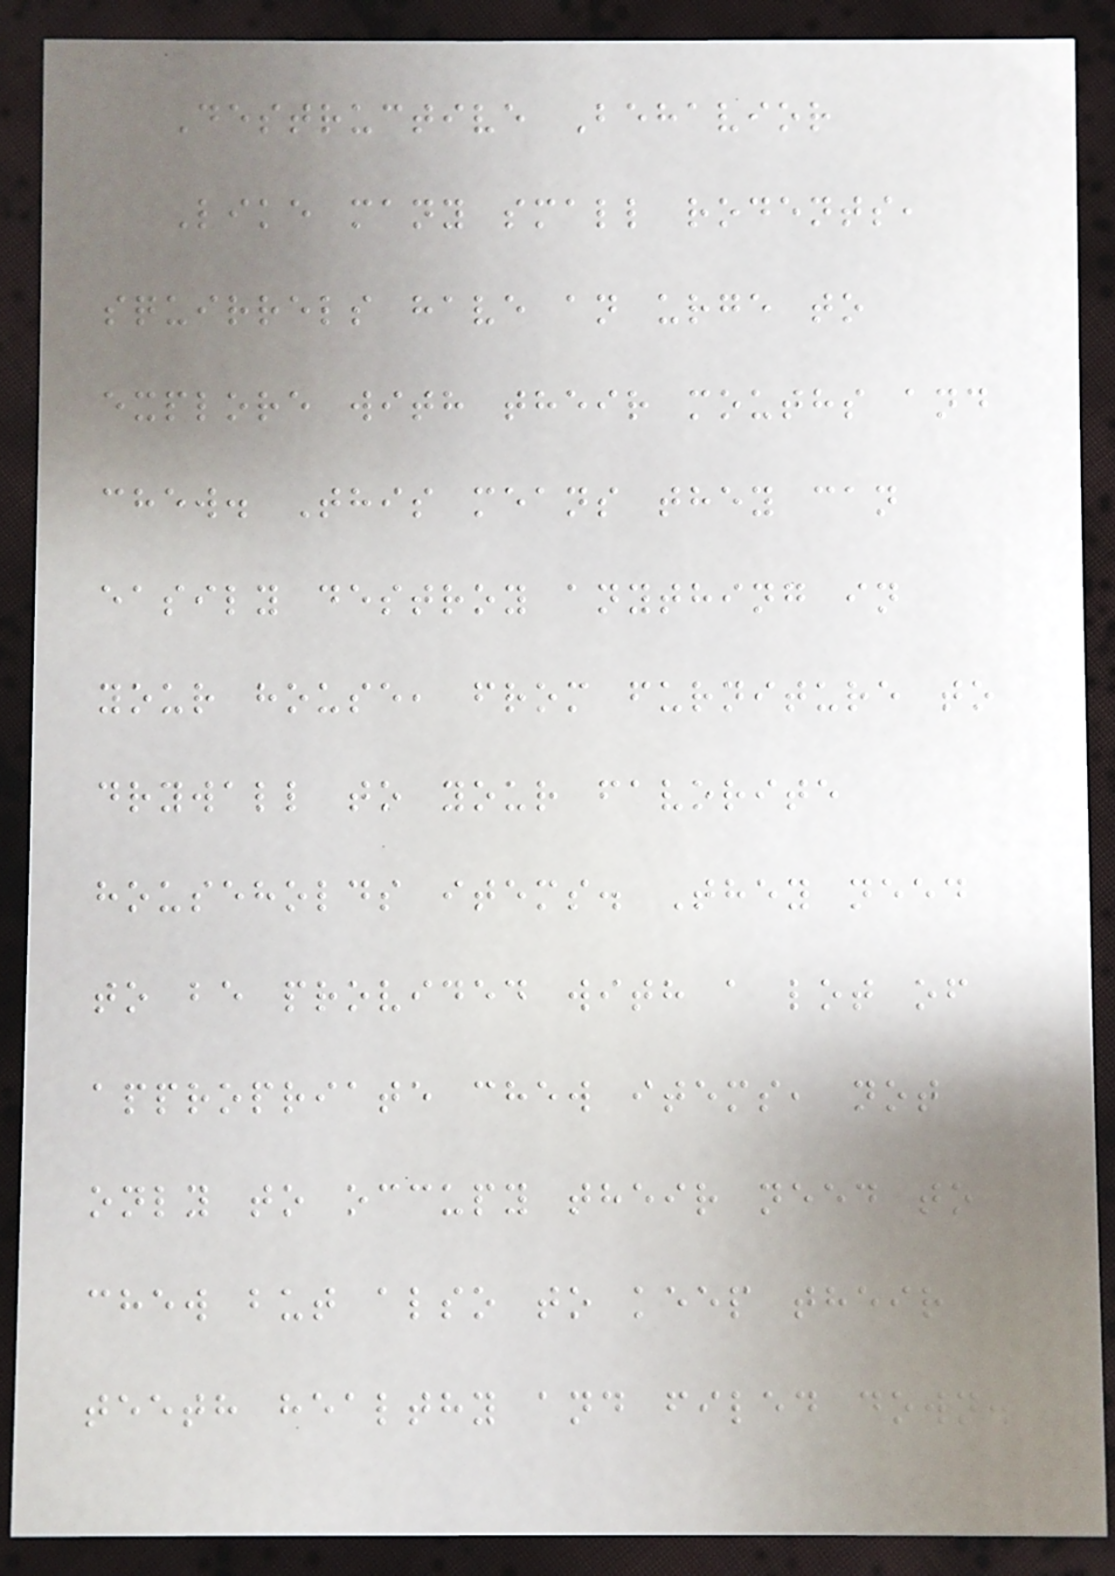Destructive Behavior
Like many small rodents,
squirrels have an urge to
explore with their mouths and
chew. This means they can
easily destroy anything in
your house, from furniture to
drywall to your favorite
households items. They need
to be provided with a lot of
appropriate chew items, not
only to occupy their need to
chew but also to keep their
teeth healthy and filed down.
